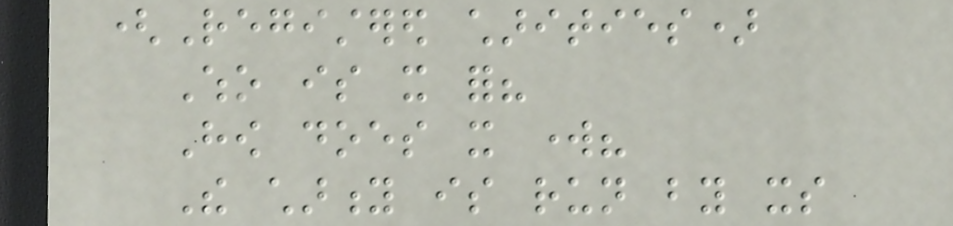(Registered charities)
Who is it for?
How does it work?
The charity is run by its
